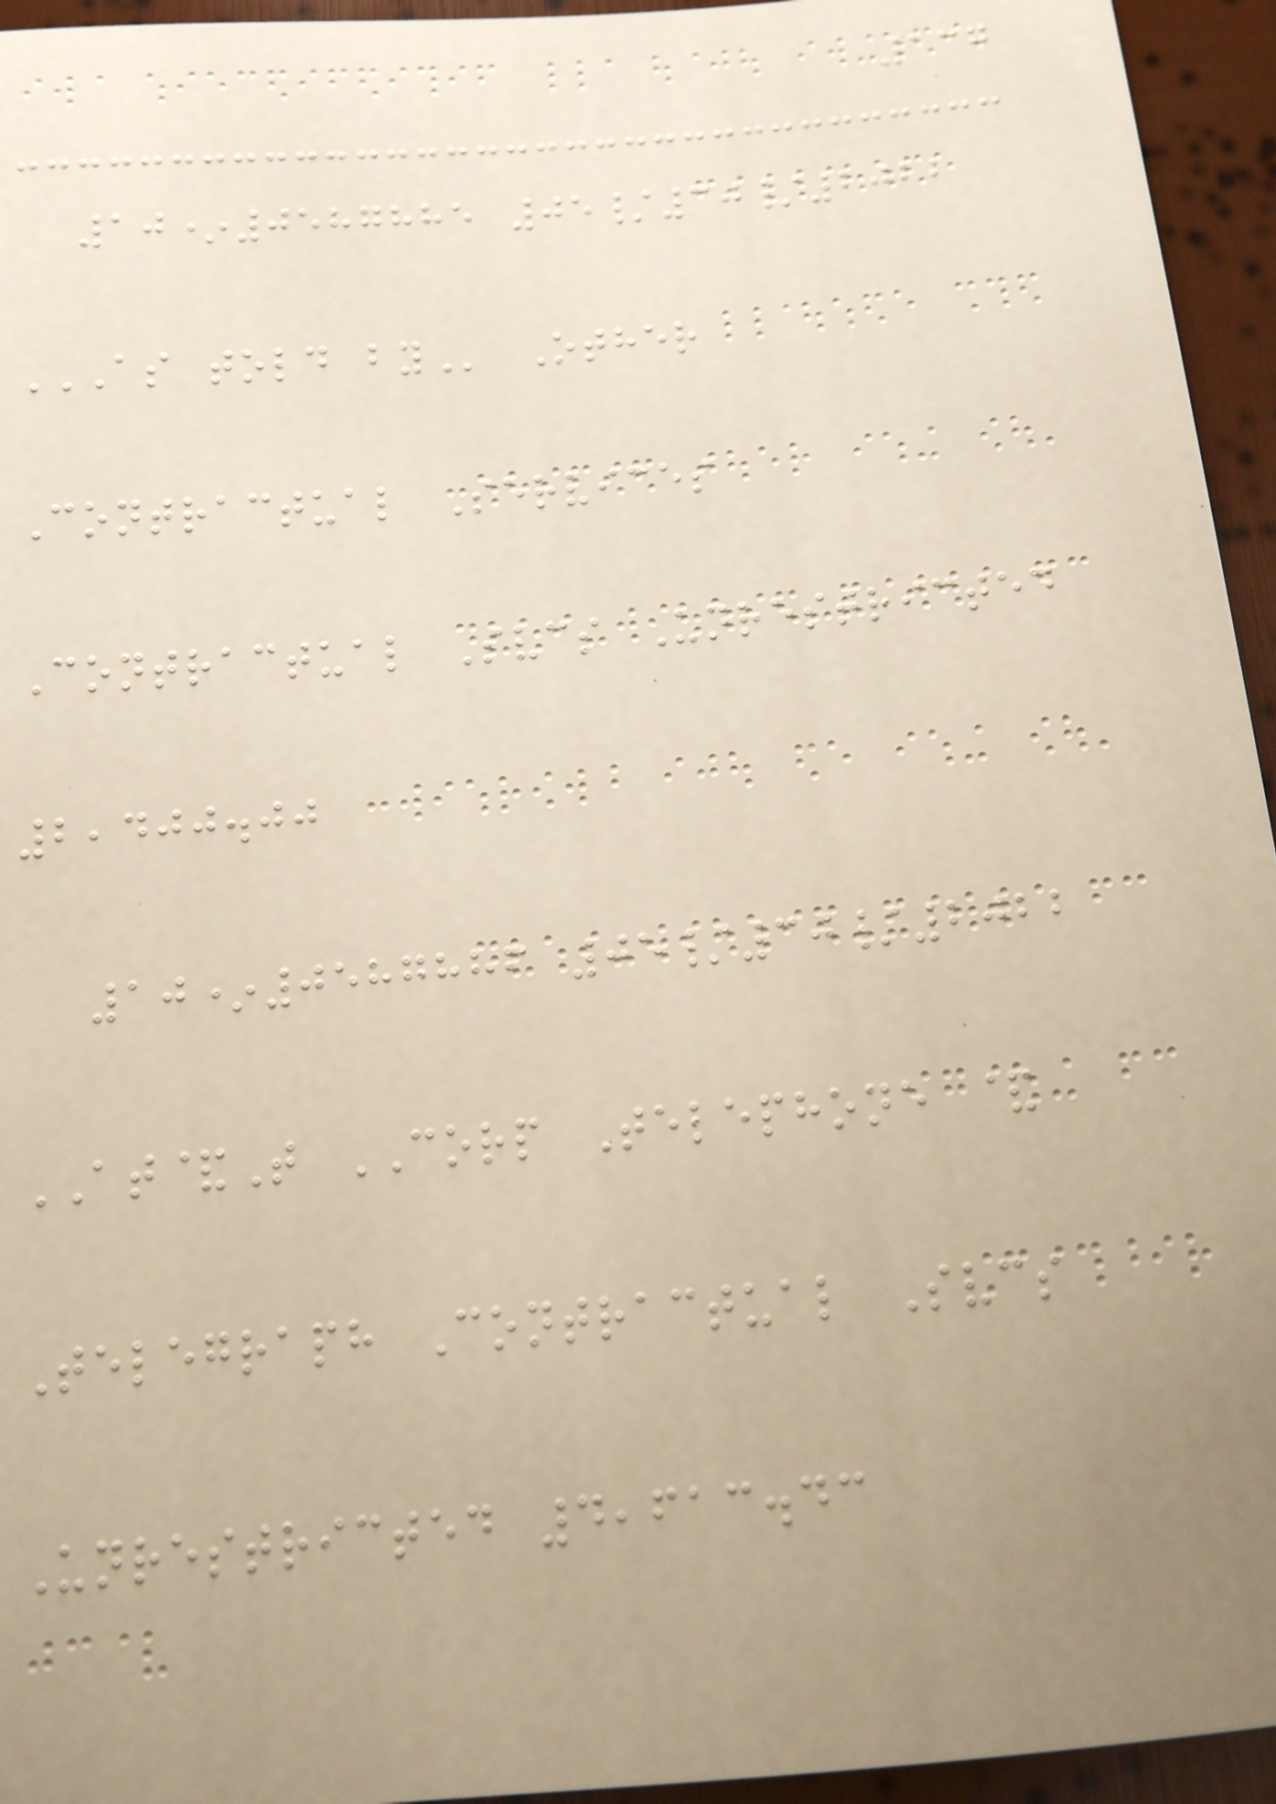137
10*0587885 05/30/2022
AS TOLD BY Other
Contractual Services
Contractual Svcs Unrestricted
2,400.00
10*0587886 05/30/2022
AT&T CORP Telephone &
Telegraph Contractual Svcs
Unrestricted 4,613.43
